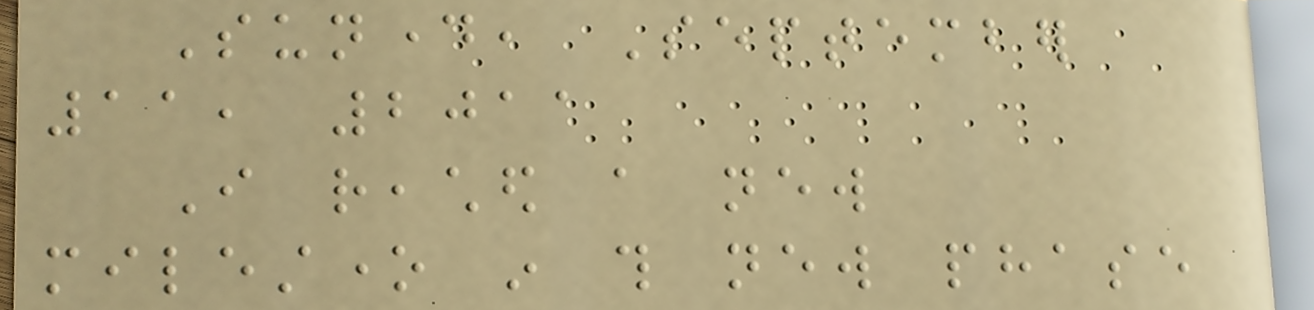Sunday, September
11, 2011
I reached a new
milestone in this new phase
